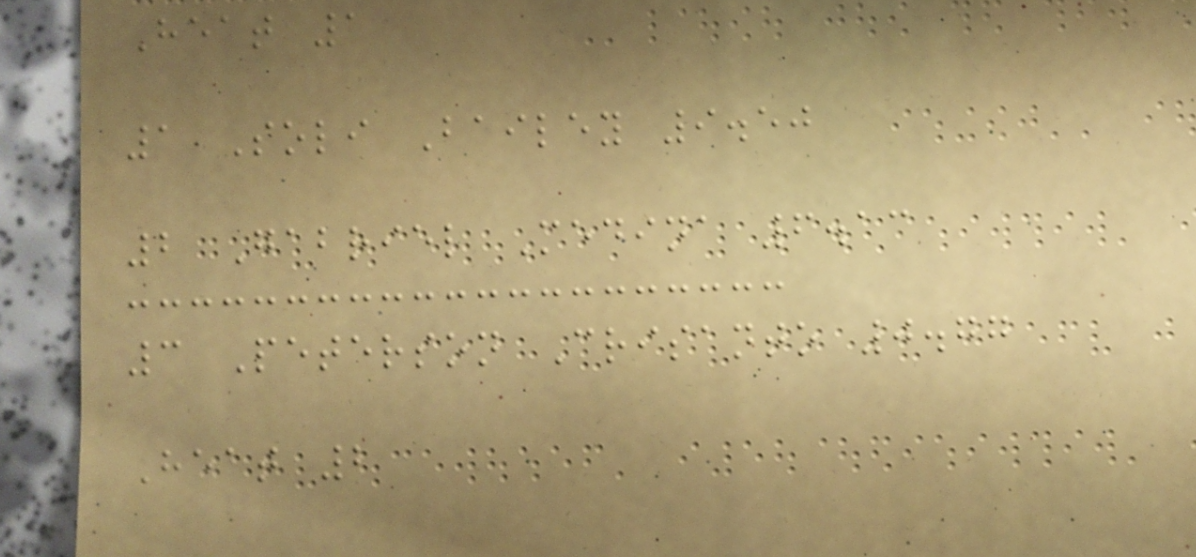Heat 1
1 Soli Bailey 9.50
2 Gabriel Medina 6.13
3 Peterson Crisanto 0.77
Heat 2
